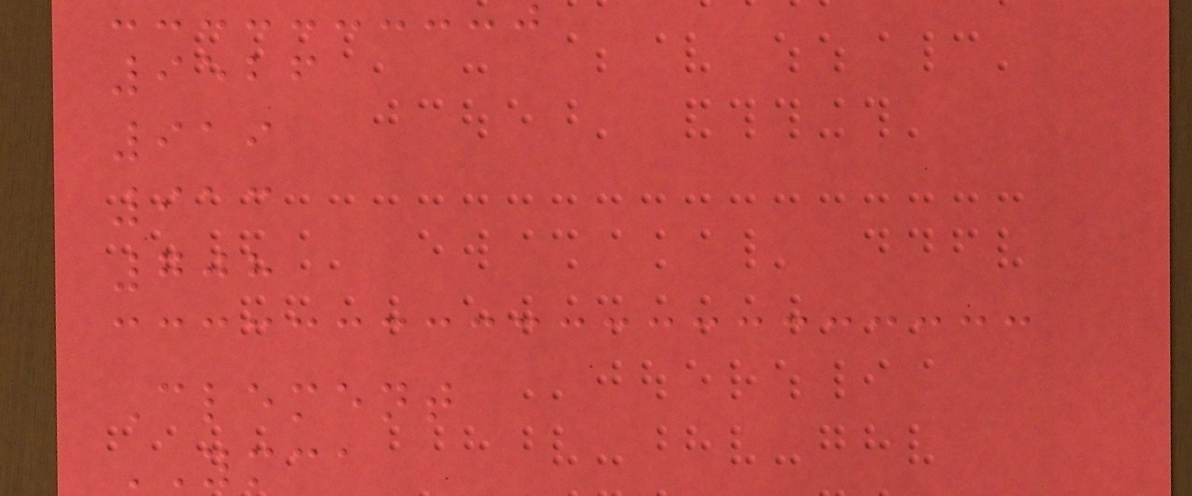9526
919
913
708
Clement
YMCA
